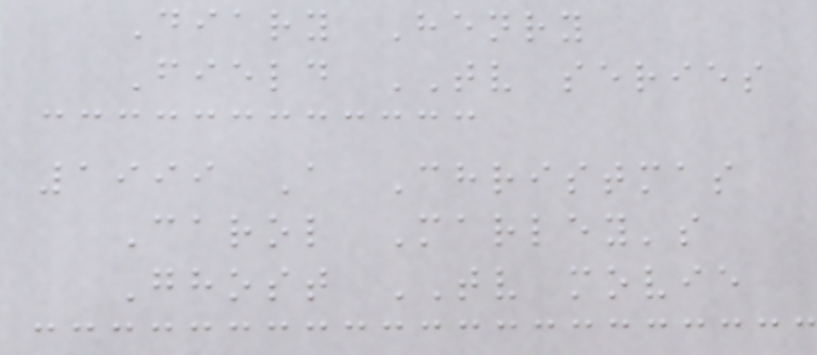Diary Henry
Field TV series
1999 A Christmas
Carol Marley's
Ghost TV movie
